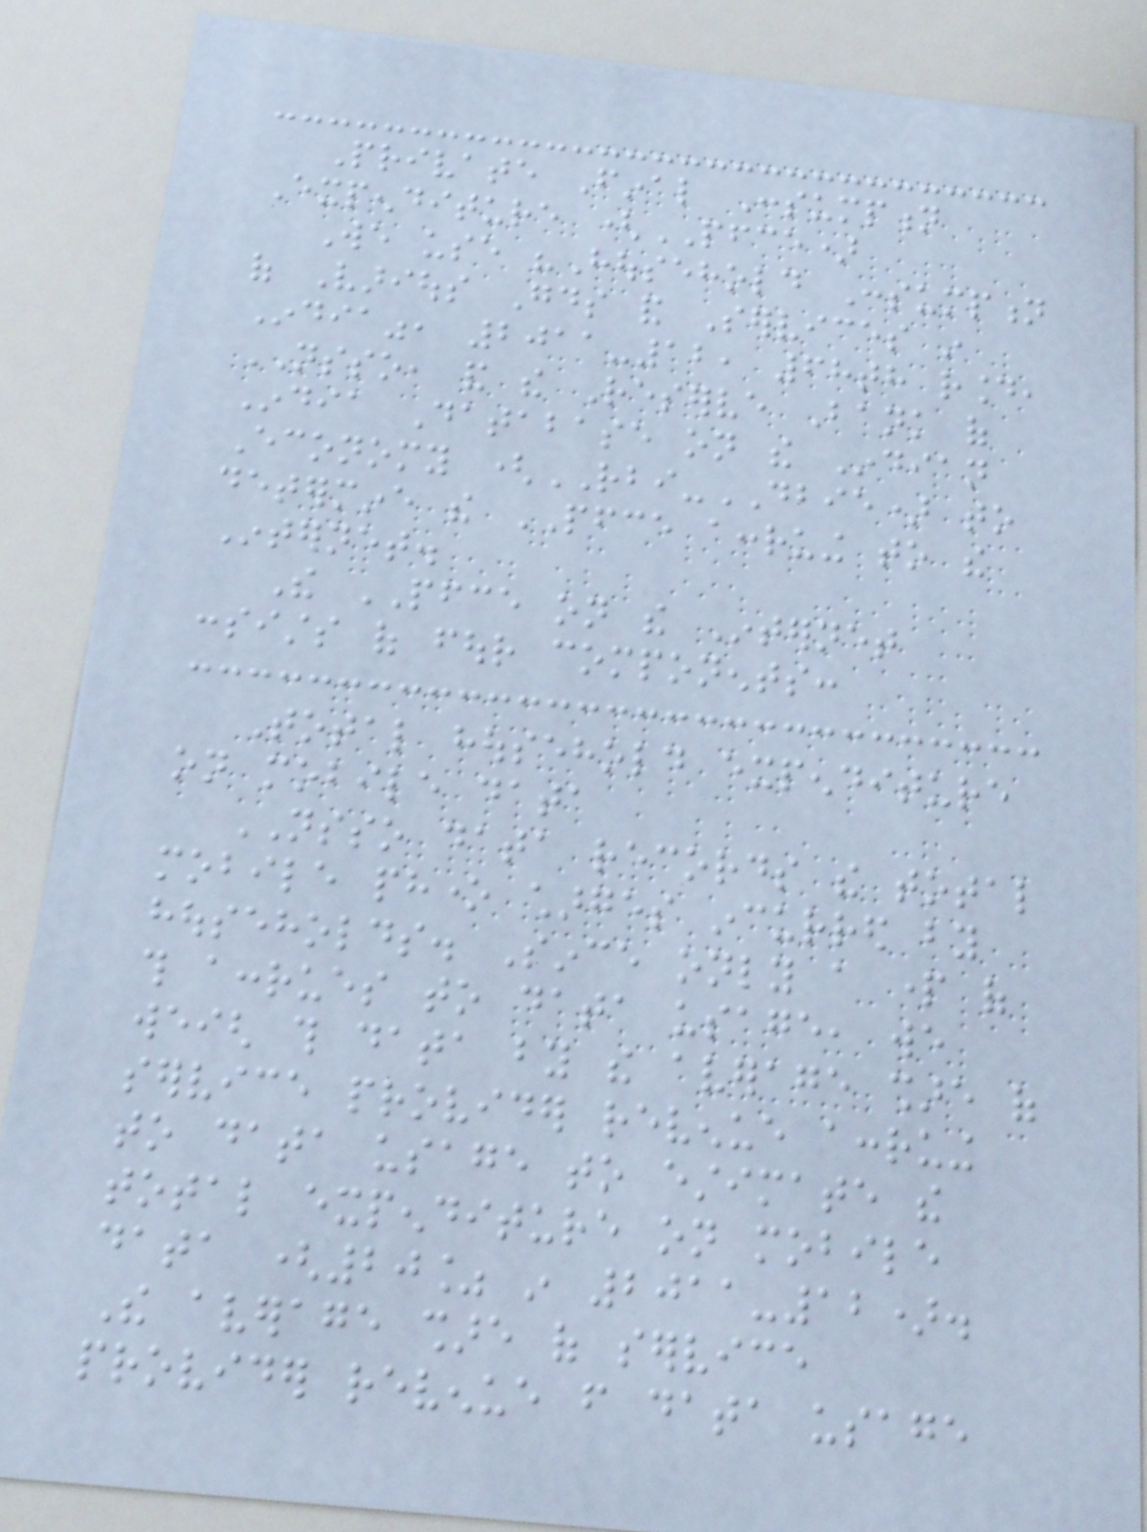Private Final Consumption
Expenditure (PFCE)
We use "Household Consumption
of Various Goods and Services in
India", 2011-12, 68th round,
NSSO, and the Reserve Bank of
India Database on the Indian
Economy (RBI-DBIE) to
determine the PFCE accruing to the
Internet.
The PFCE on the Internet
consists of four components:
Total household expenditure
on mobile data
NSSO data records the total
mobile phone charges incurred by
households. Since only a part of
this accrues to data usage, we
weigh this data by the average share of
service provider revenue accruing
to data usage to estimate the
total expenditure on mobile
data (20% in 2011-12).
The average share of service
provider revenue from data usage
